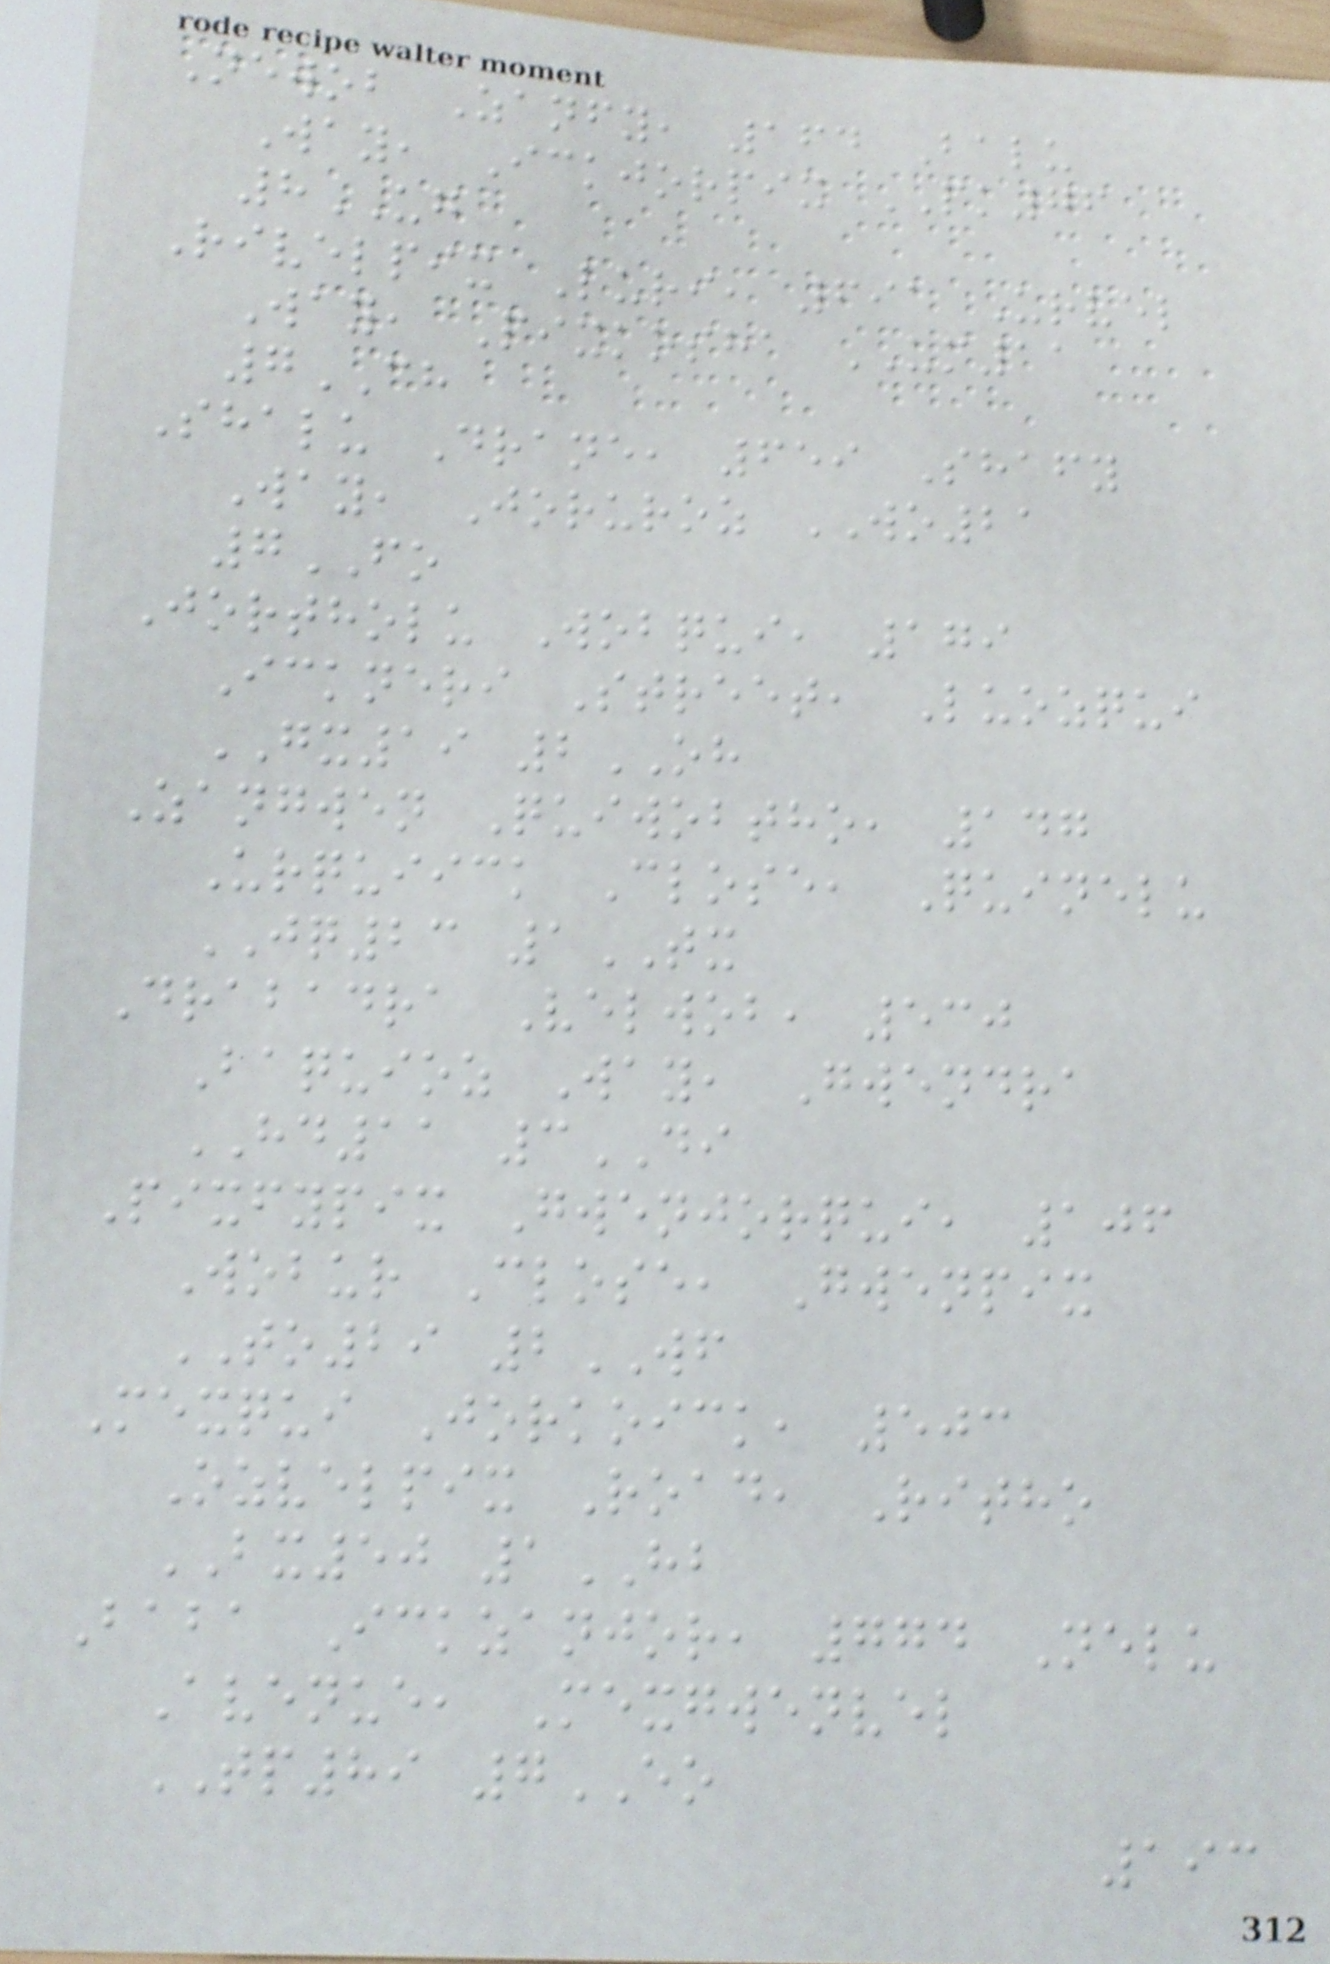Newob Zanfy, 164 Balu
Way, Ickjorpix PK76
8UG
Rivelpix Luri, 691 Urvel
Way, Pixkosha UM11
7CH
Shalu Drane, 659 Shafy
Way, Joruroz WO21
7FO
Jortholu Wobqui, 179
Ickneri Street, Luozqui
GX19 2OH
Zangwen Quiwobtho, 147
Urquiick Close, Quinelu
JQ23 1TX
Drabadra Velwob, 530
Baquioz Way, Gwendra
HD11 3DI
Pixfypix Gwenjorqui, 106
Wobur Close, Gwenpix
TO29 2WF
Mexqui Jorkoick, 503
Ozvelpix Road, Ritho
BX50 1HB
Baba Ickzanjor, 774 Nelu
Avenue, Mexgwenvel
TP89 7EO
193
